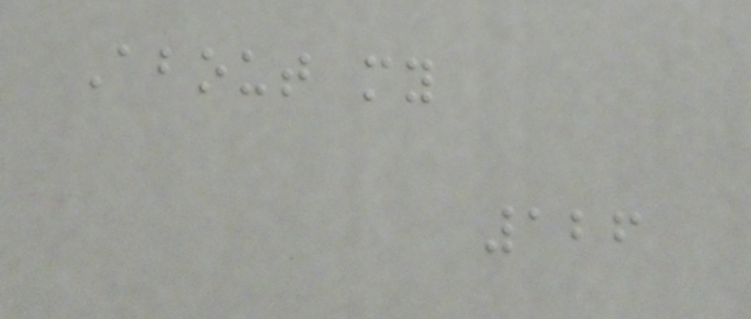About my
126
